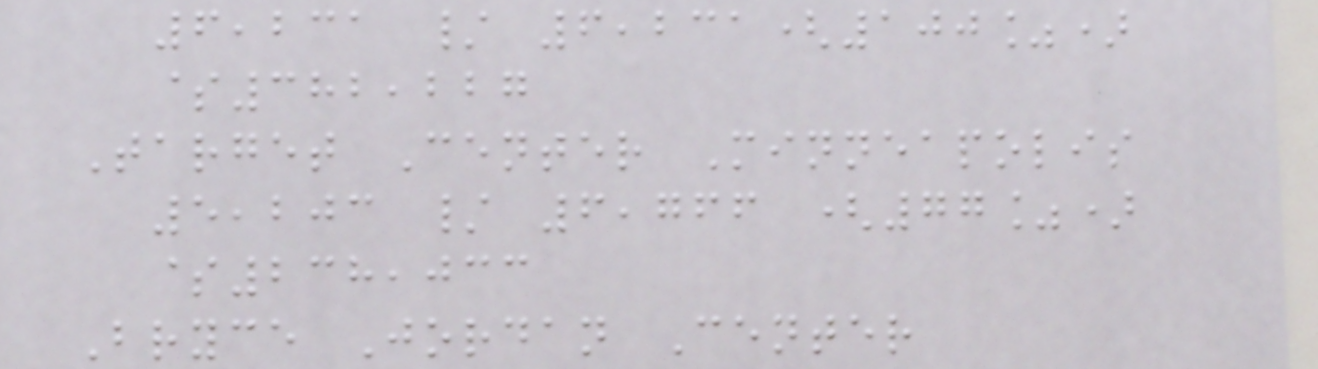6,231 / 6,231(100%)
$382,227
Target Center Minneapolis
5,203 / 6,766 (77%)
$238,033
Bryce Jordan Center
